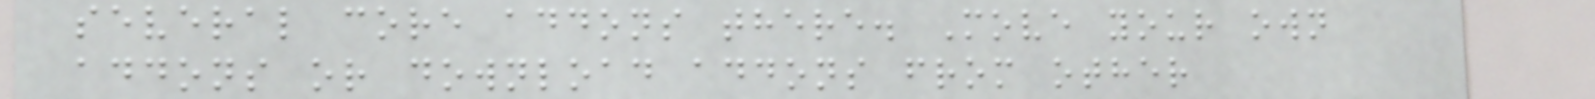several core addons there. Move your own
addons or download addons from other
